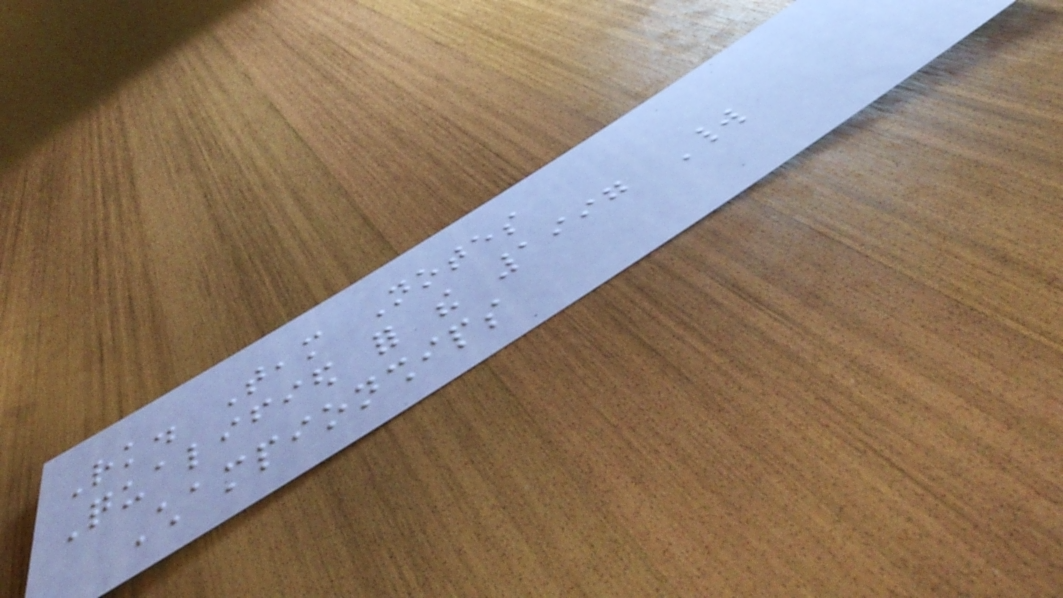Rk. Team Notes
Qualified for the 1997 World
Championships
